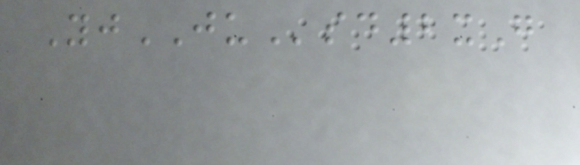YjJUsd2xG
